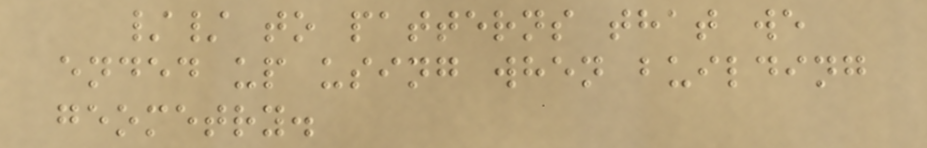// to patterns that we
ended up using when building
geometry.
